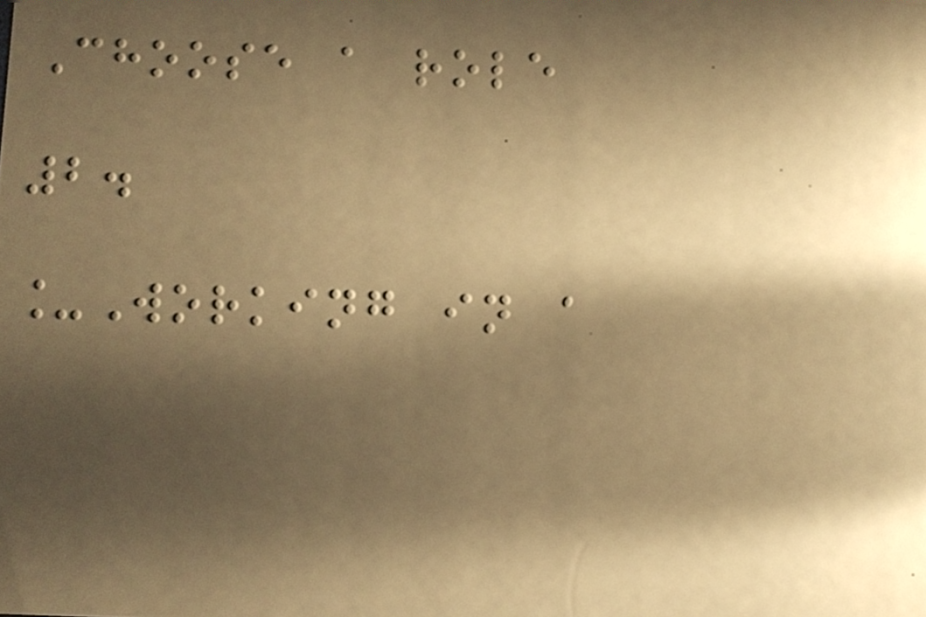Choose a role
2.
_Working in a
